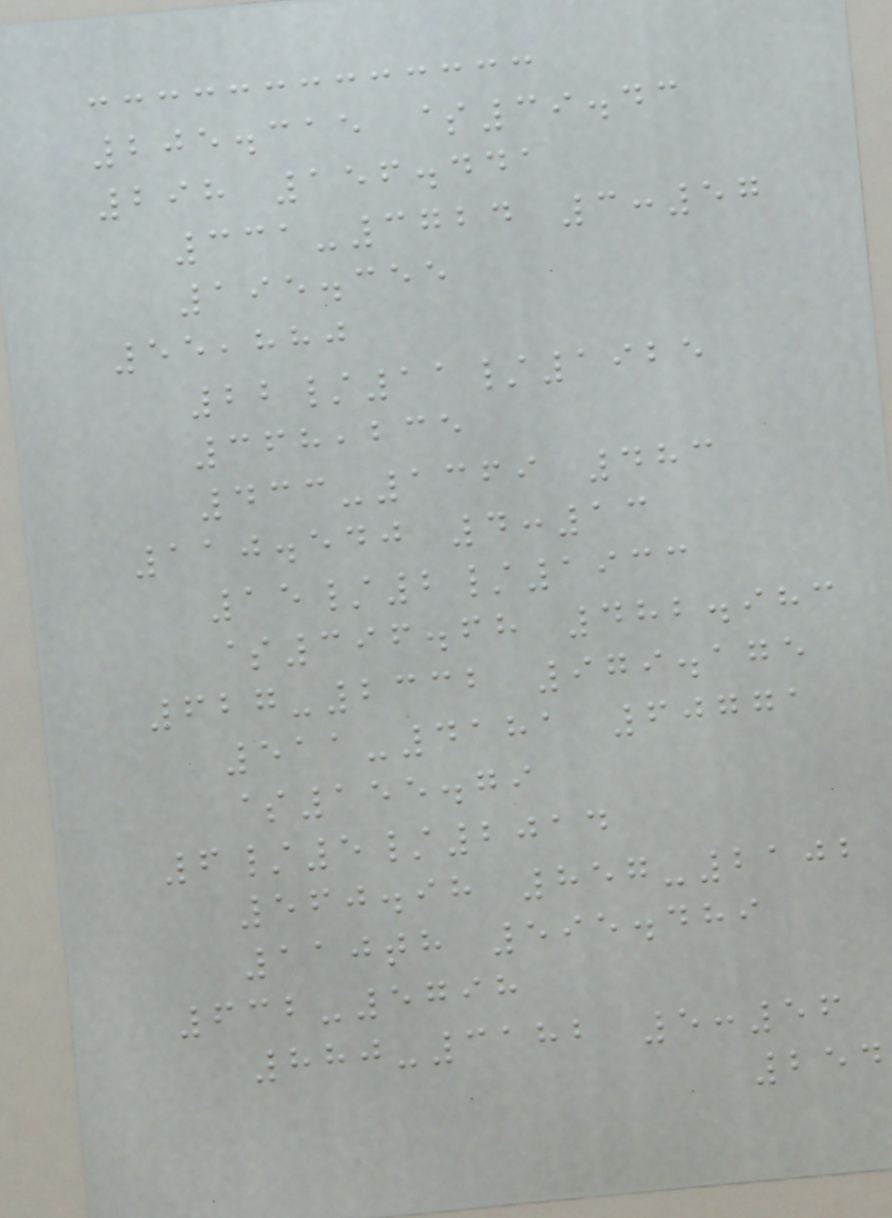205.315 $39.43
298 156.441
331-3724 3:57
195.355
55,880
22/11/1925
368,235
433-1369 483
110.540 4:13
15/2/1933
$396.68 482.983
627-2332 979.175
511-4181 60771
$155.79
6/5/2014
560.98 857-2102
110th 595.489
632-5798
880-3182 5:56
254
